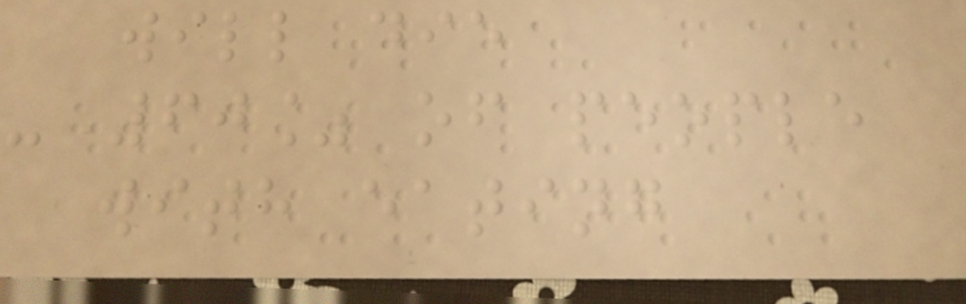will die
- 60% of people
with eating
